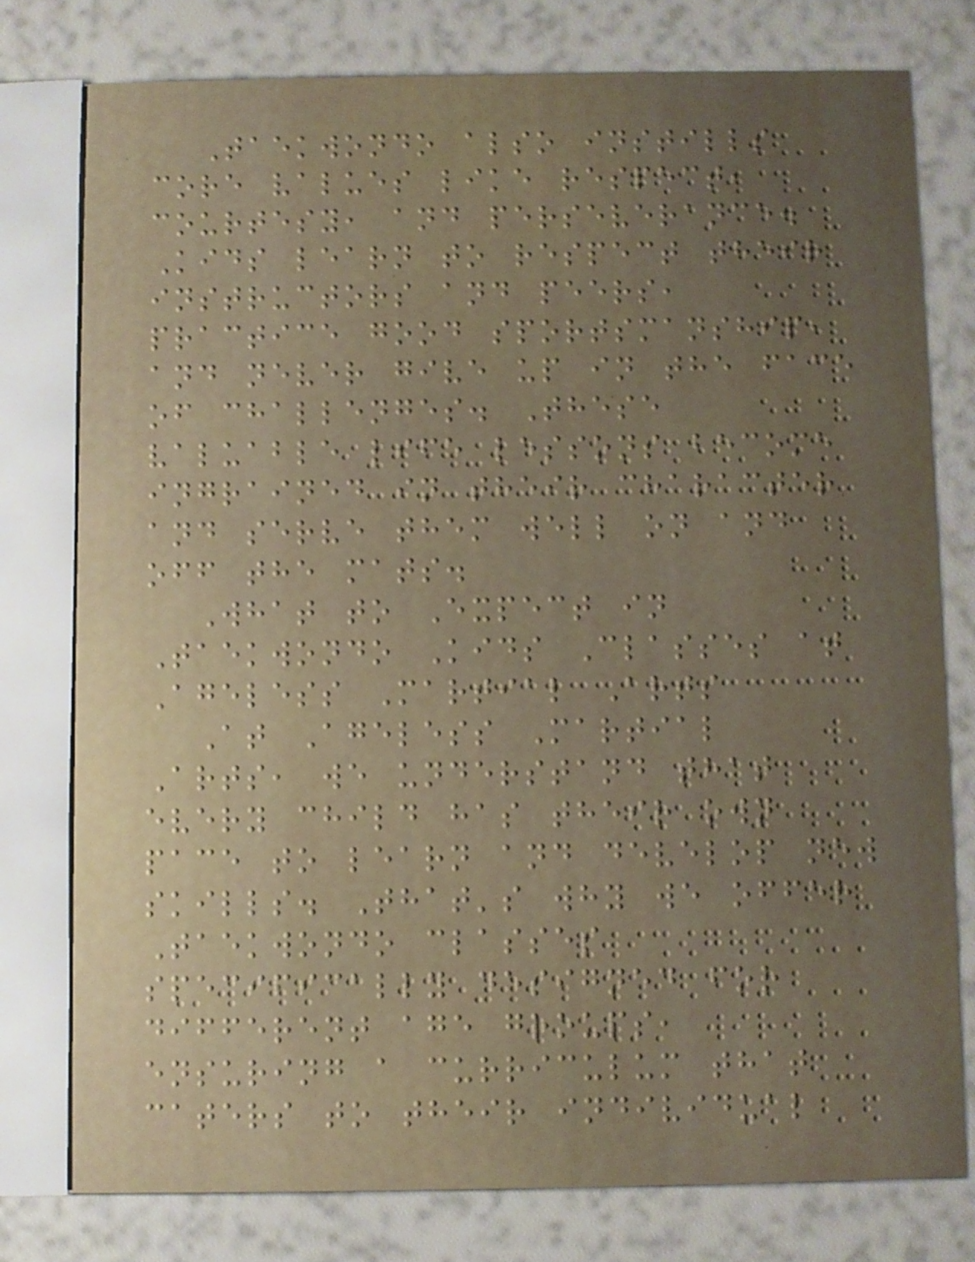Taekwondo also instills
core values like respect,
courtesy, and perseverance.
Kids learn to respect their
instructors and peers,
practice good sportsmanship,
and never give up in the face
of challenges. These
valuable life lessons become
ingrained in their character
and serve them well on and
off the mats.
What to Expect in
Taekwondo Kids Classes at
Ageless Martial Arts
At Ageless Martial
Arts, we understand that
every child has their own
pace to learn and develop new
skills. That's why we offer
Taekwondo classes
specifically designed for
different age groups,
ensuring a curriculum that
caters to their individual
